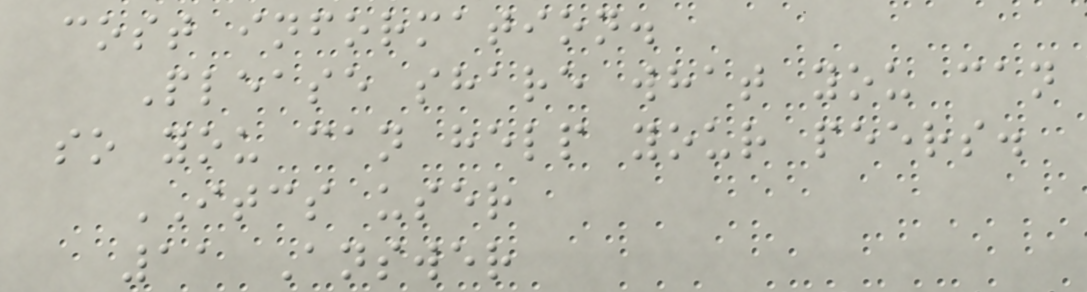cost information.
Please share what you can
so you can help your peers.
ITCS user
11 Answer
